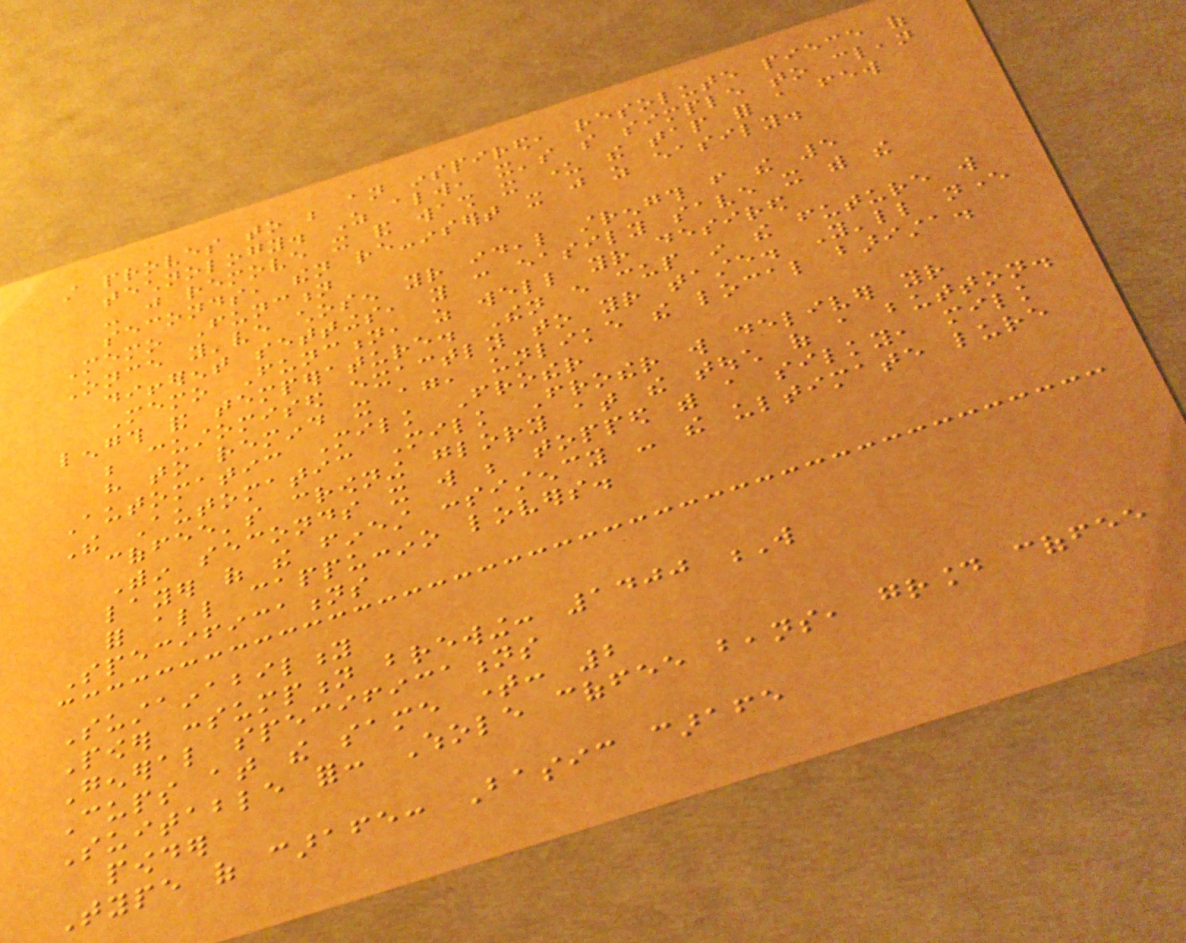still proves to be an inspired, resolute piece of
technology. As always, it's so simple to clean
- just remove it and wash it under the tap for a few
seconds, then re-insert it just as easily.
Memo Function
Once you've chosen your ideal strength from the 5
different settings, you can easily save it with the
Memo Function, as well your desired
length and temperature. Then every cup in the future will
be customised exactly to your taste. You'll never
have to remind it again, unlike the local barista.
Automatic Milk Frother
The Automatic Milk Frother will deliver your
coffee's crowning glory at the touch of a button.
Within seconds it will be topped with a silky, milk
layer of the finest consistency - the ultimate lure
for all cappuccino lovers.
Specifications
Sustainability
Power consumption brewing: 1400 W
General specifications
Cups at the same time: 2
Suitable for: Whole coffee beans, ground coffee
powder
Type of carafe: Basic carafe
